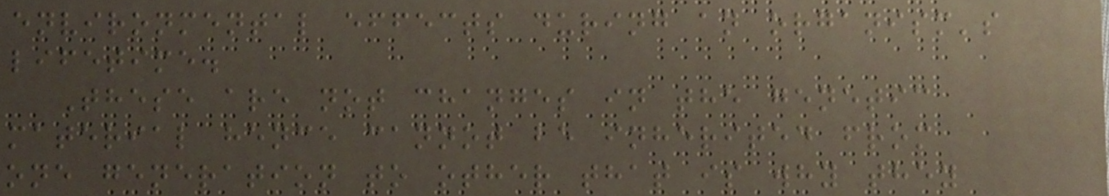environmental effects during an organism's
lifetime.
These are not changes in the genetic
material hence cannot be inherited from
one generation to other that is why they
